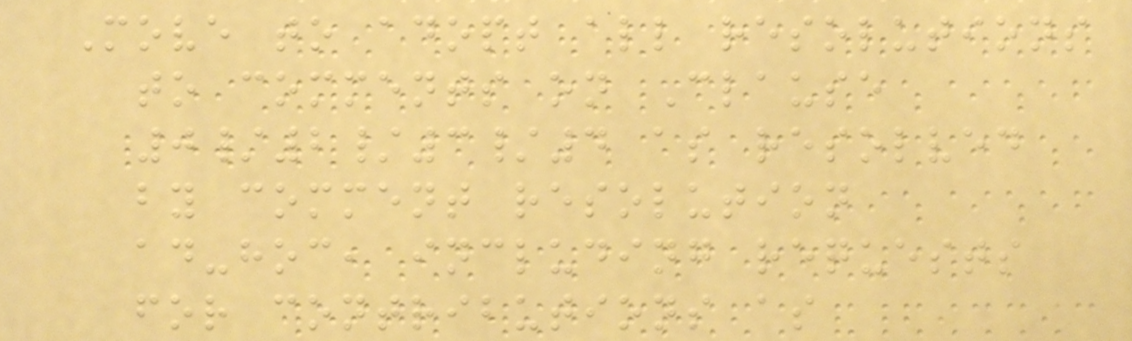Move to adopt all resolutions
to comments on Clause
0/2/3/4 as resolved
by comment resolution
ad-hoc, including requests
for contributions as
